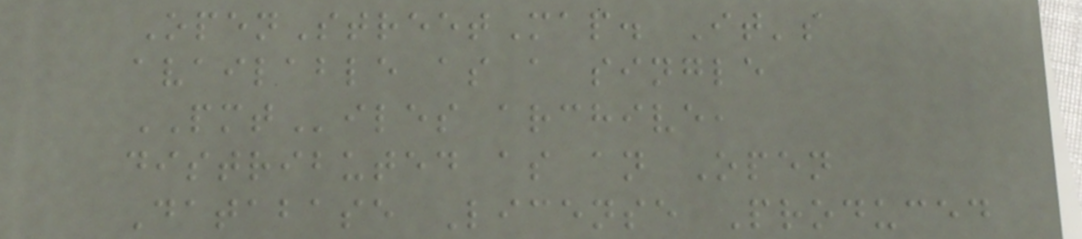OpenStreetMap. It's
available as a single
PMTiles archive,
distributed as an Open
Database License Produced
